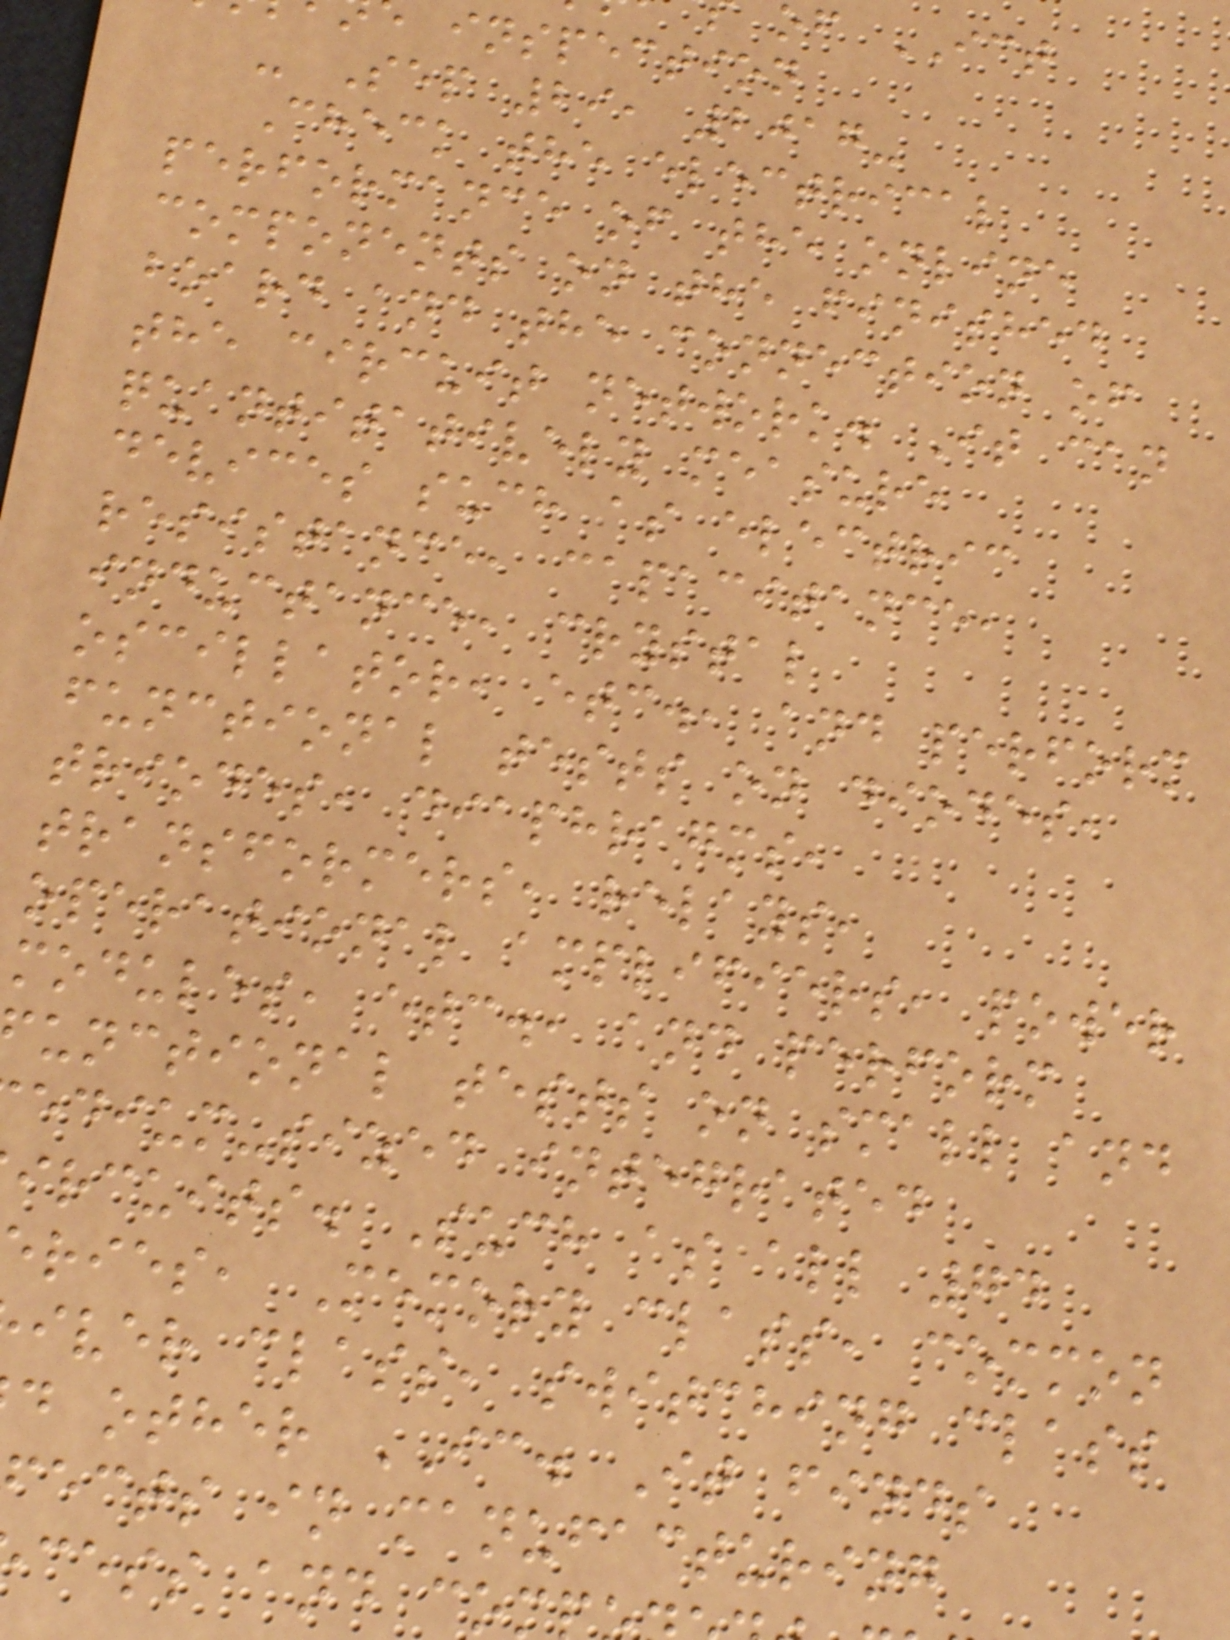of ICT
inspection
- Sep 29, 2017-
Check the electrical
performance of the online
components on the finished
board and the connection of
the circuit network. It can
quantitatively measure
devices such as electric
resistance, capacitance,
inductance, crystal
oscillator, etc., and perform
functional tests on diodes,
triodes, diaphragms,
transformers, relays,
operational amplifiers, power
modules, etc., and perform
unctional tests on small and
edium-sized integrated
ircuits. Such as all 74
ries, Memory class, common
iver class, switching class
d other IC. It finds
fects in manufacturing
cess and co
